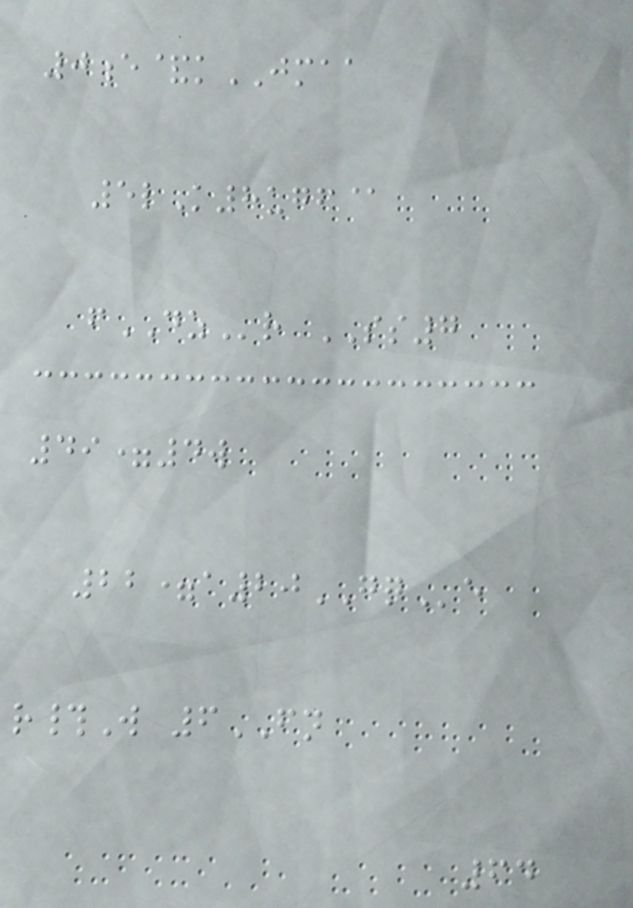0e&kJMAA
5lK8ugf@
fDZr SS7
49=4w
22=a20GQe
r#W 6FN
64
